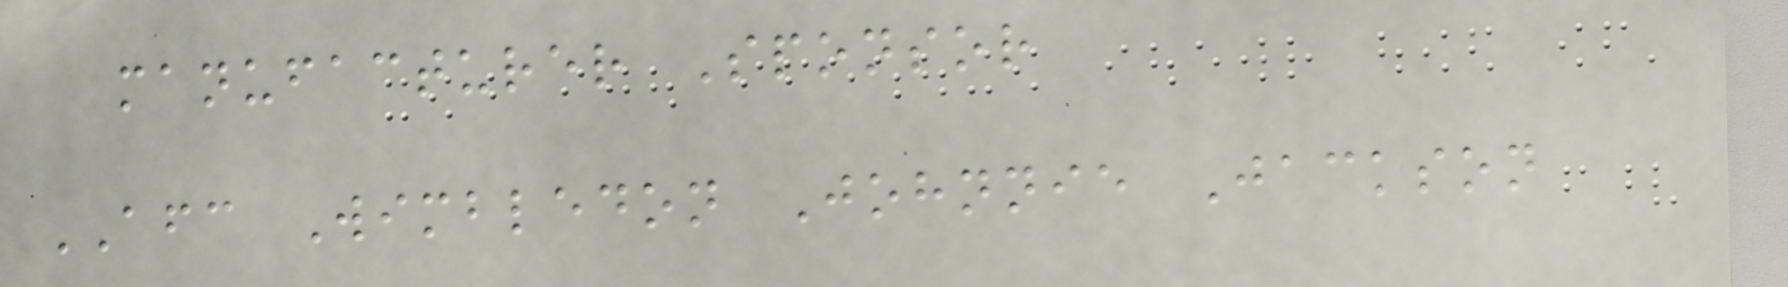manufacturer Sponsor
AFC Wimbledon Johnnie Jackson
